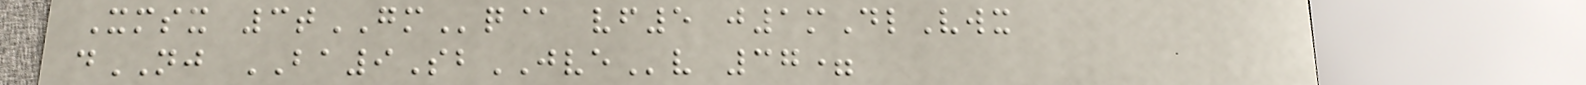Xmsx 3tGMq@ vf5 j1mDlVwx
dNJ BA9SbJVEv 37=
